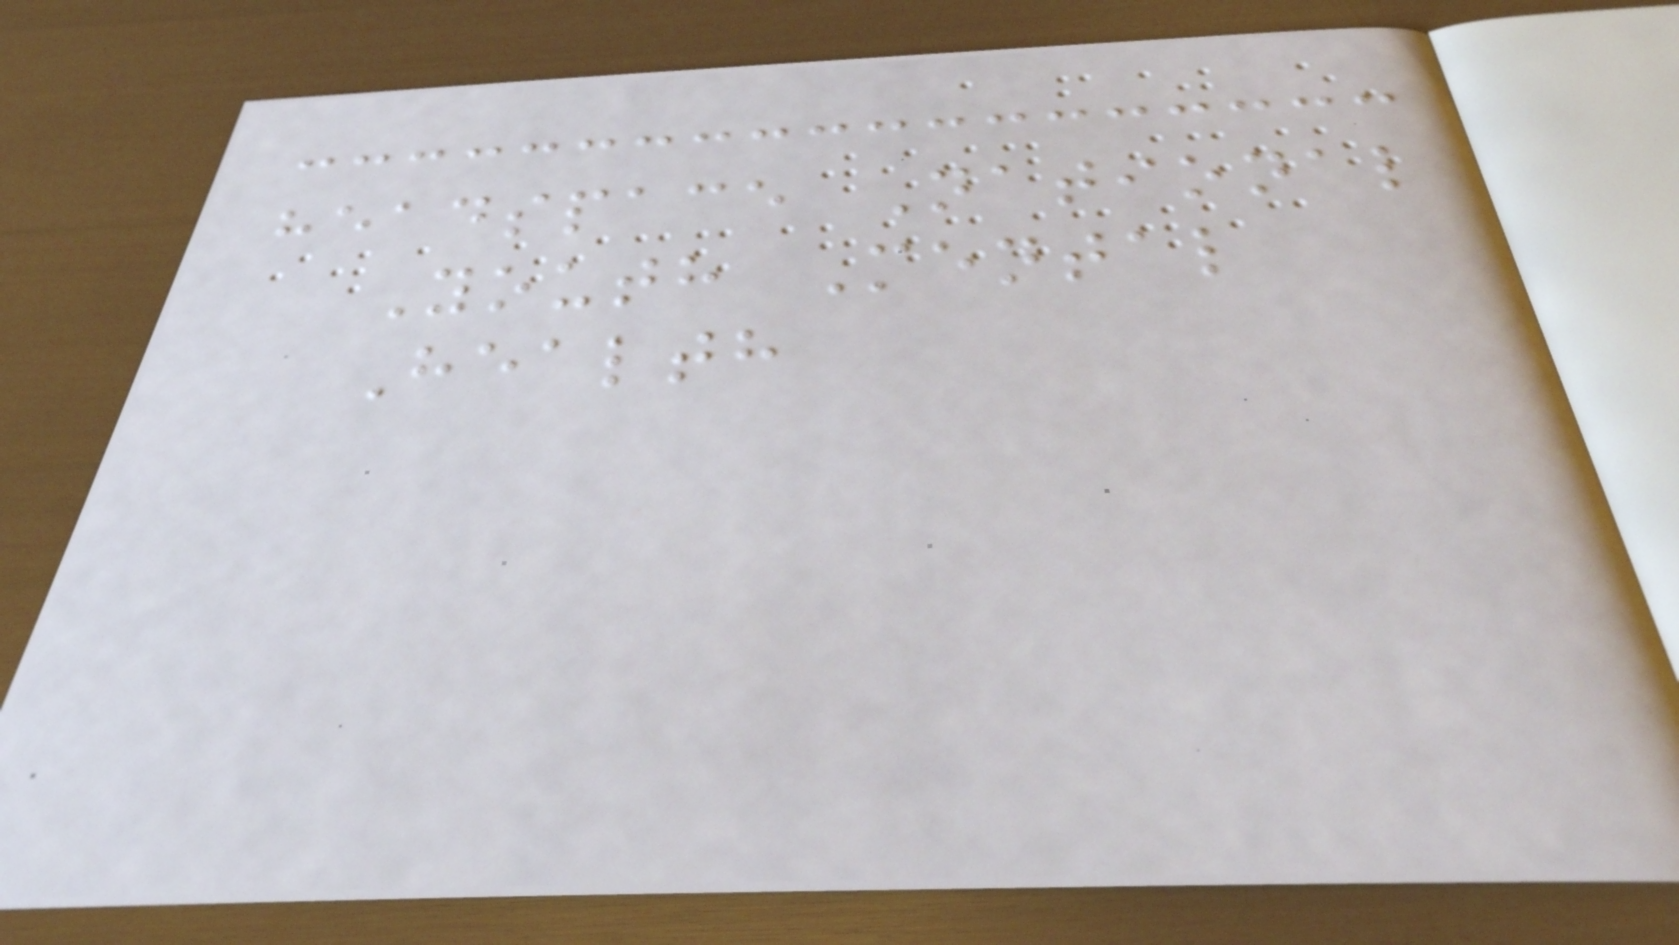headspace National
Youth Mental
Health
